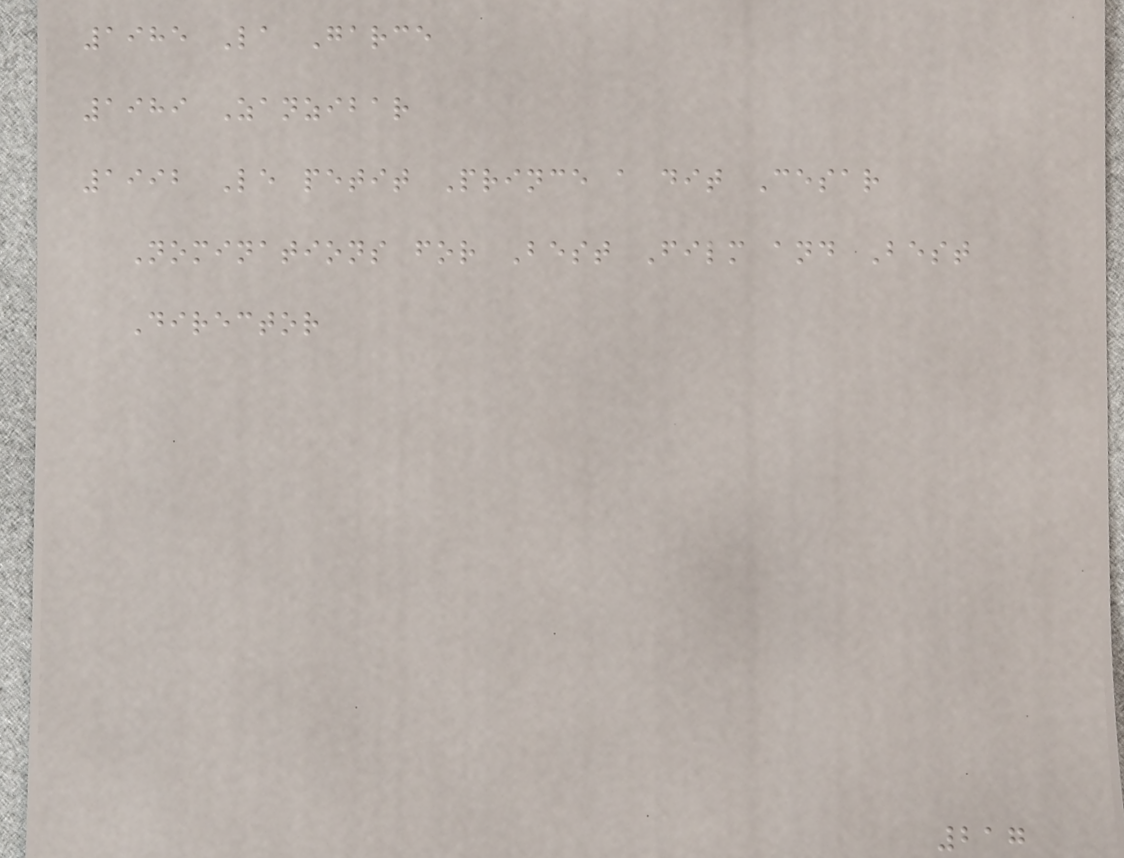1985 La Garce
1989 Zanzibar
1992 Le petit Prince a dit Cesar
Nominations for Best Film and Best
Director
217
